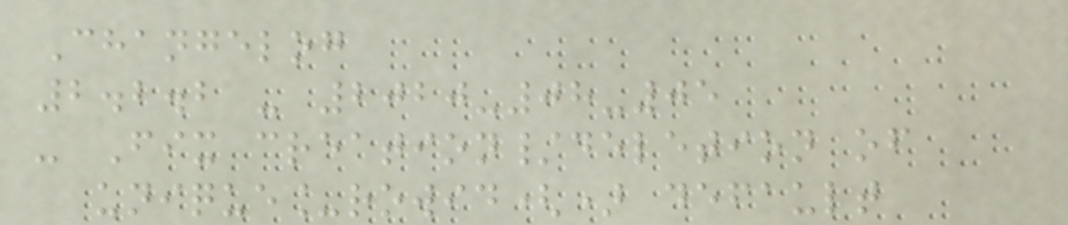Changelog
2.2.2 - 2020-08-05
- Fix creation/deletion of
unique_rowid() default
